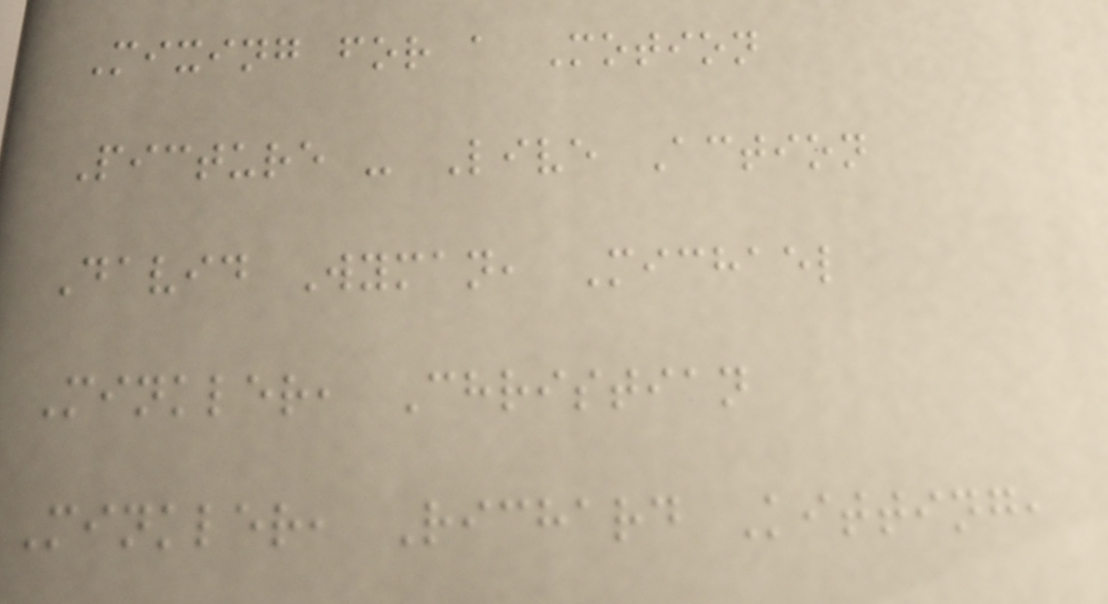Mixing for a Motion
Picture - Live Action
David Wyman, Michael
Minkler, Christian
Minkler, Richard Kitting,
